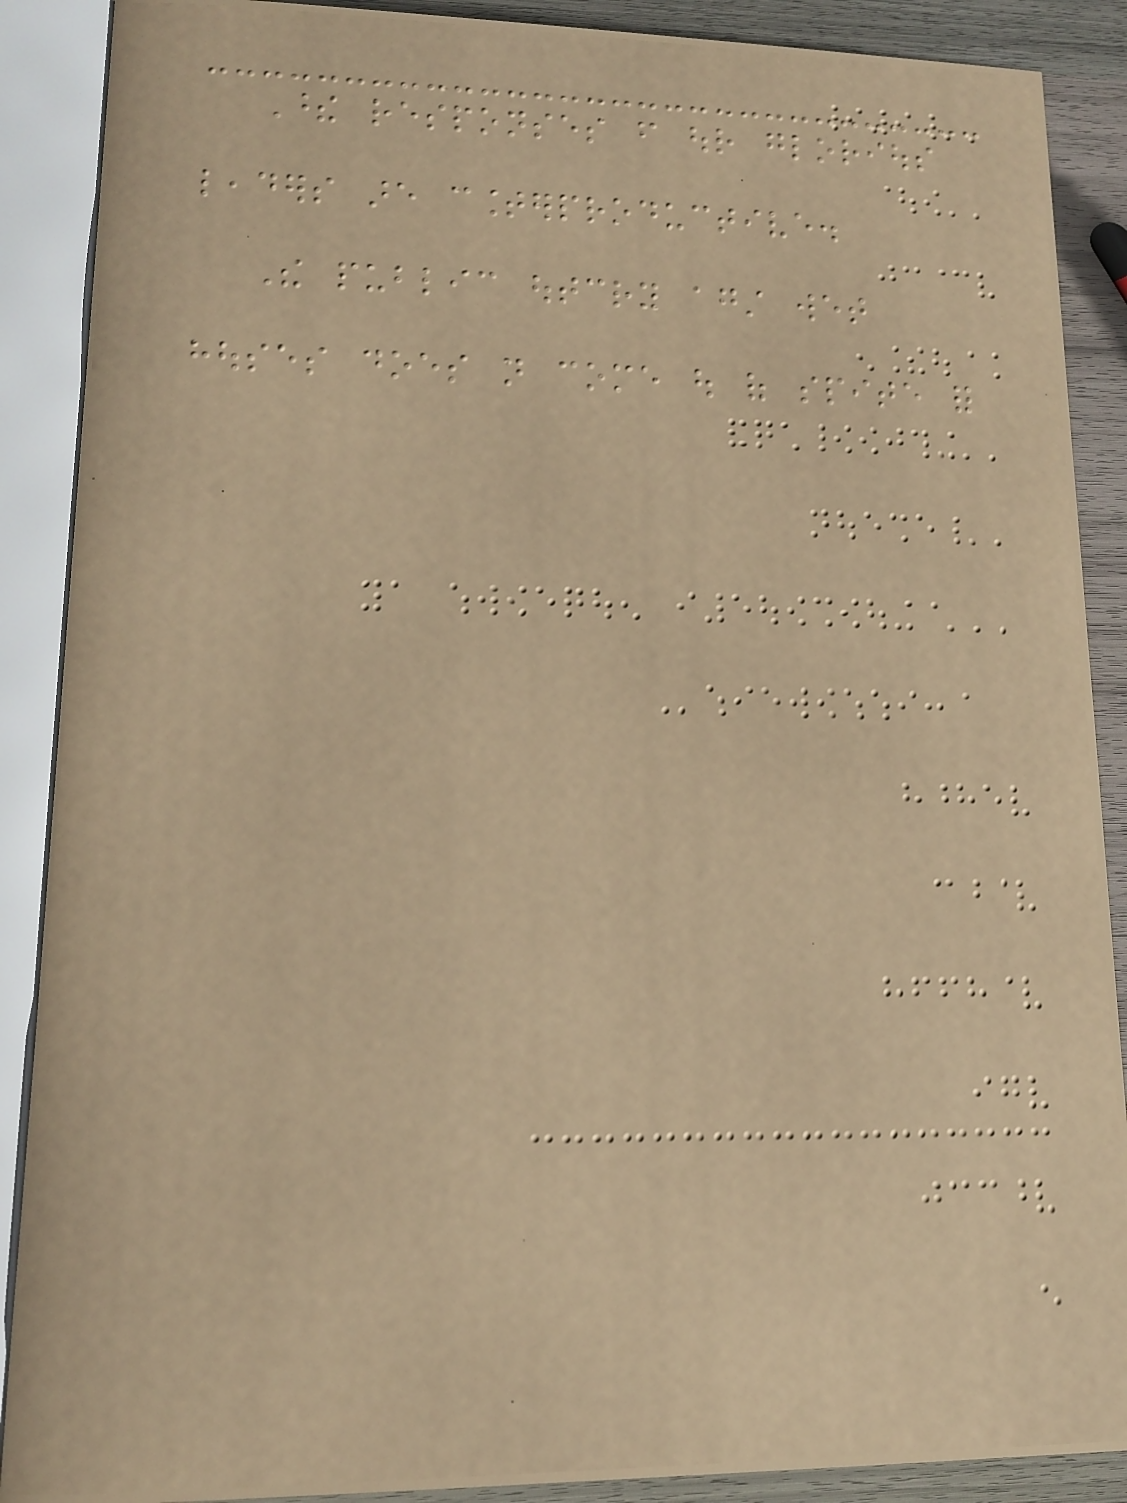These responses from our glorious
leaders are counterproductive.
The public outcry against wet
houses does not come out of spite for
